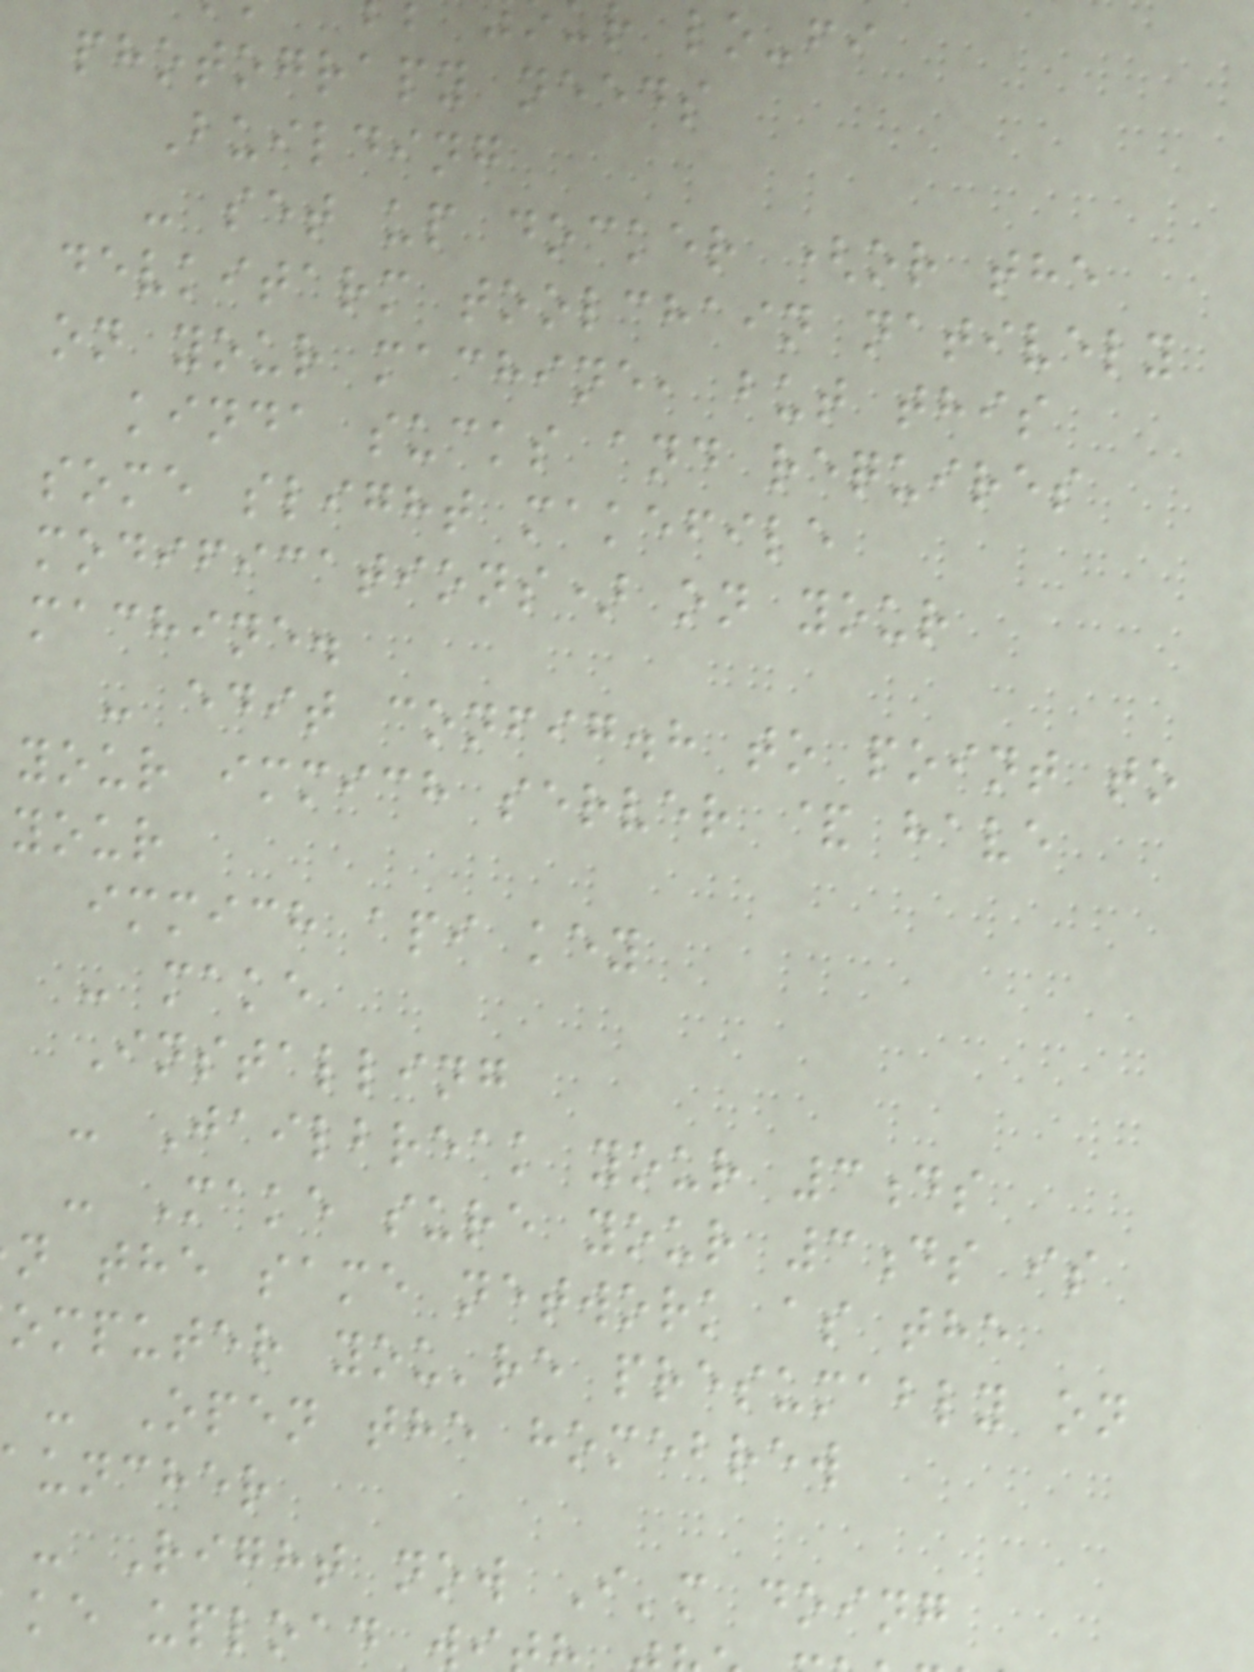r lo-fi
photograpy needs
Building
- set up docker (or the
devkitarm toolchain natively
on your machine, but this
kinda sucks and requires
some slight makefile
modifications) on your
machine.
- edit config.h to point to
your immich server & have
your
immich api key
- make
Installing
- Jailbreak your 3ds
- Make sure your 3ds is
n the same network as the
omputer you're presumably on
- Open the homebrew
uncher
- Right now I'm doing
ke upload w
